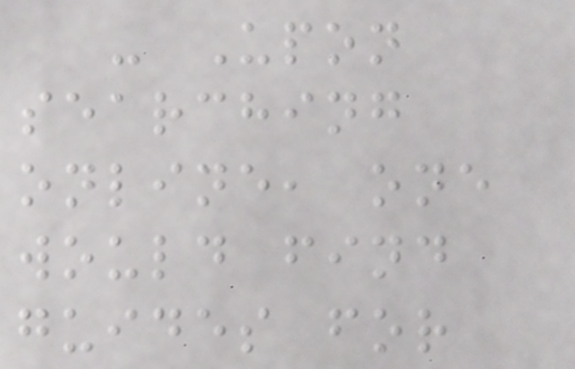- Upon
searching
online, one
would find
guides for
